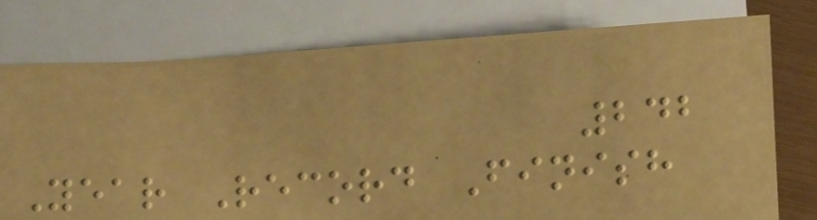242
Year Record Finish
